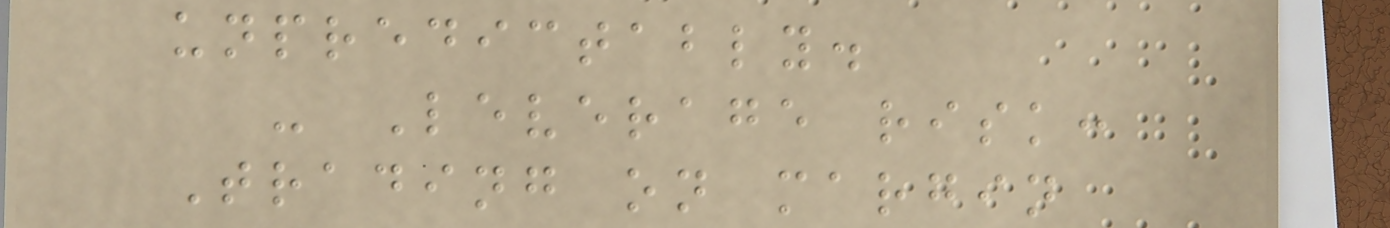unpredictably.
- Leverage risk:
Trading on margin
